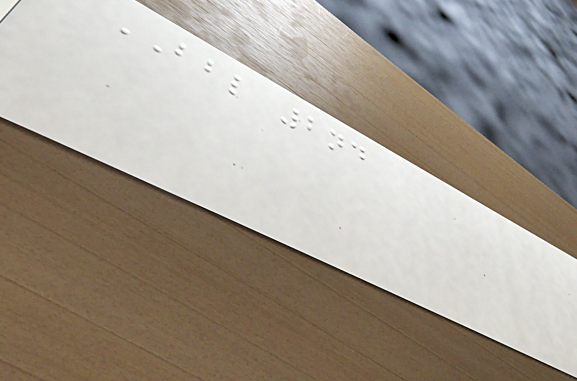BBL 2nd
